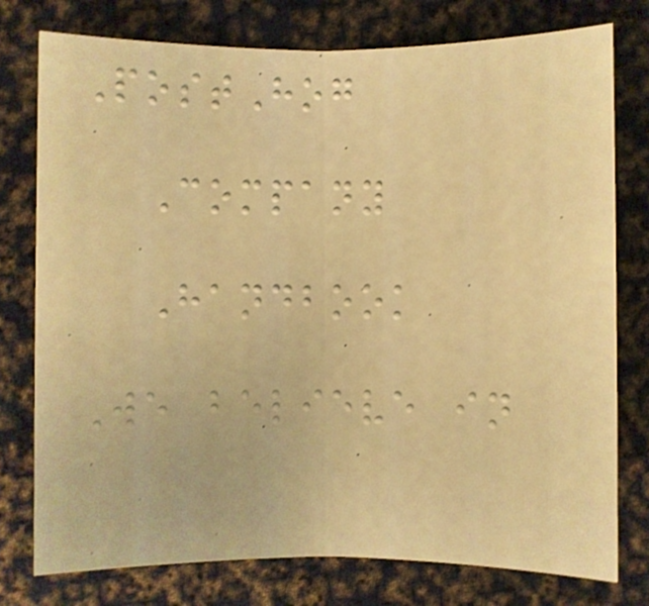PostHog
Company
Handbook
We believe in
